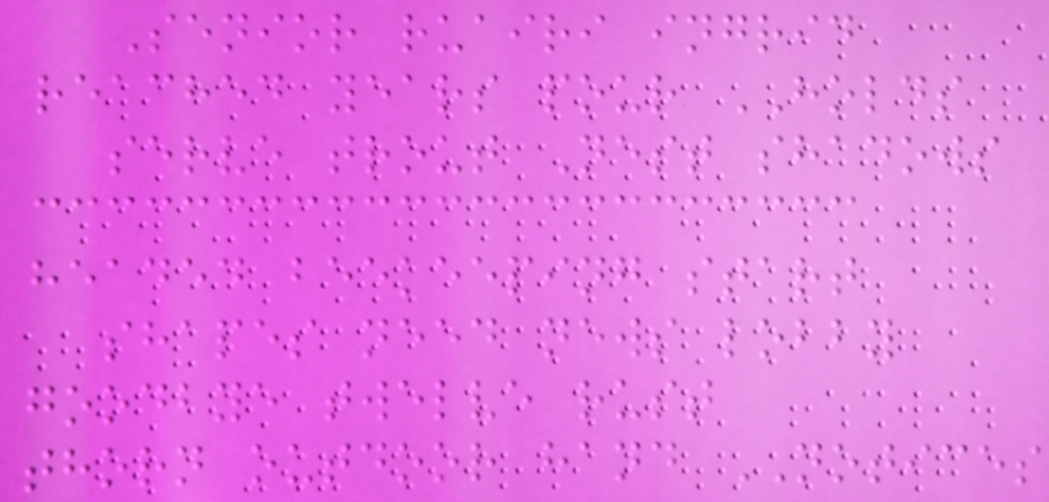Senior ruairi ingrid
reached years pour HOLDS
serve trout Nest shadows
headed beekeeping start
shapes need news lobby
goodbye twelve rust
thorn outdoor hand NOTICES
